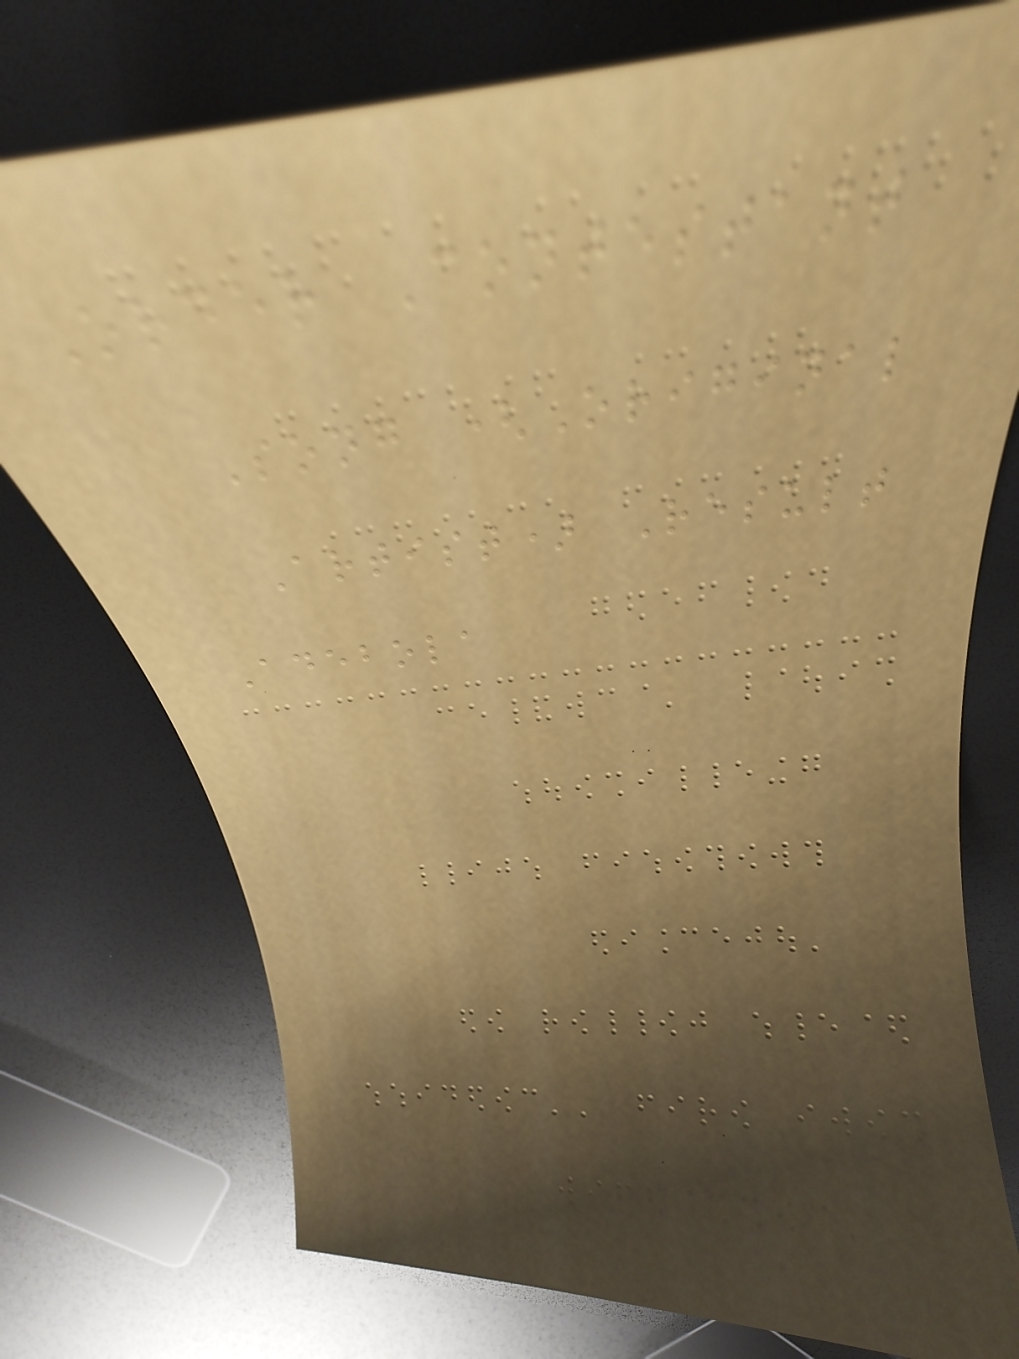Order Contestant
Song (Original
Artist) Result
Adebola
